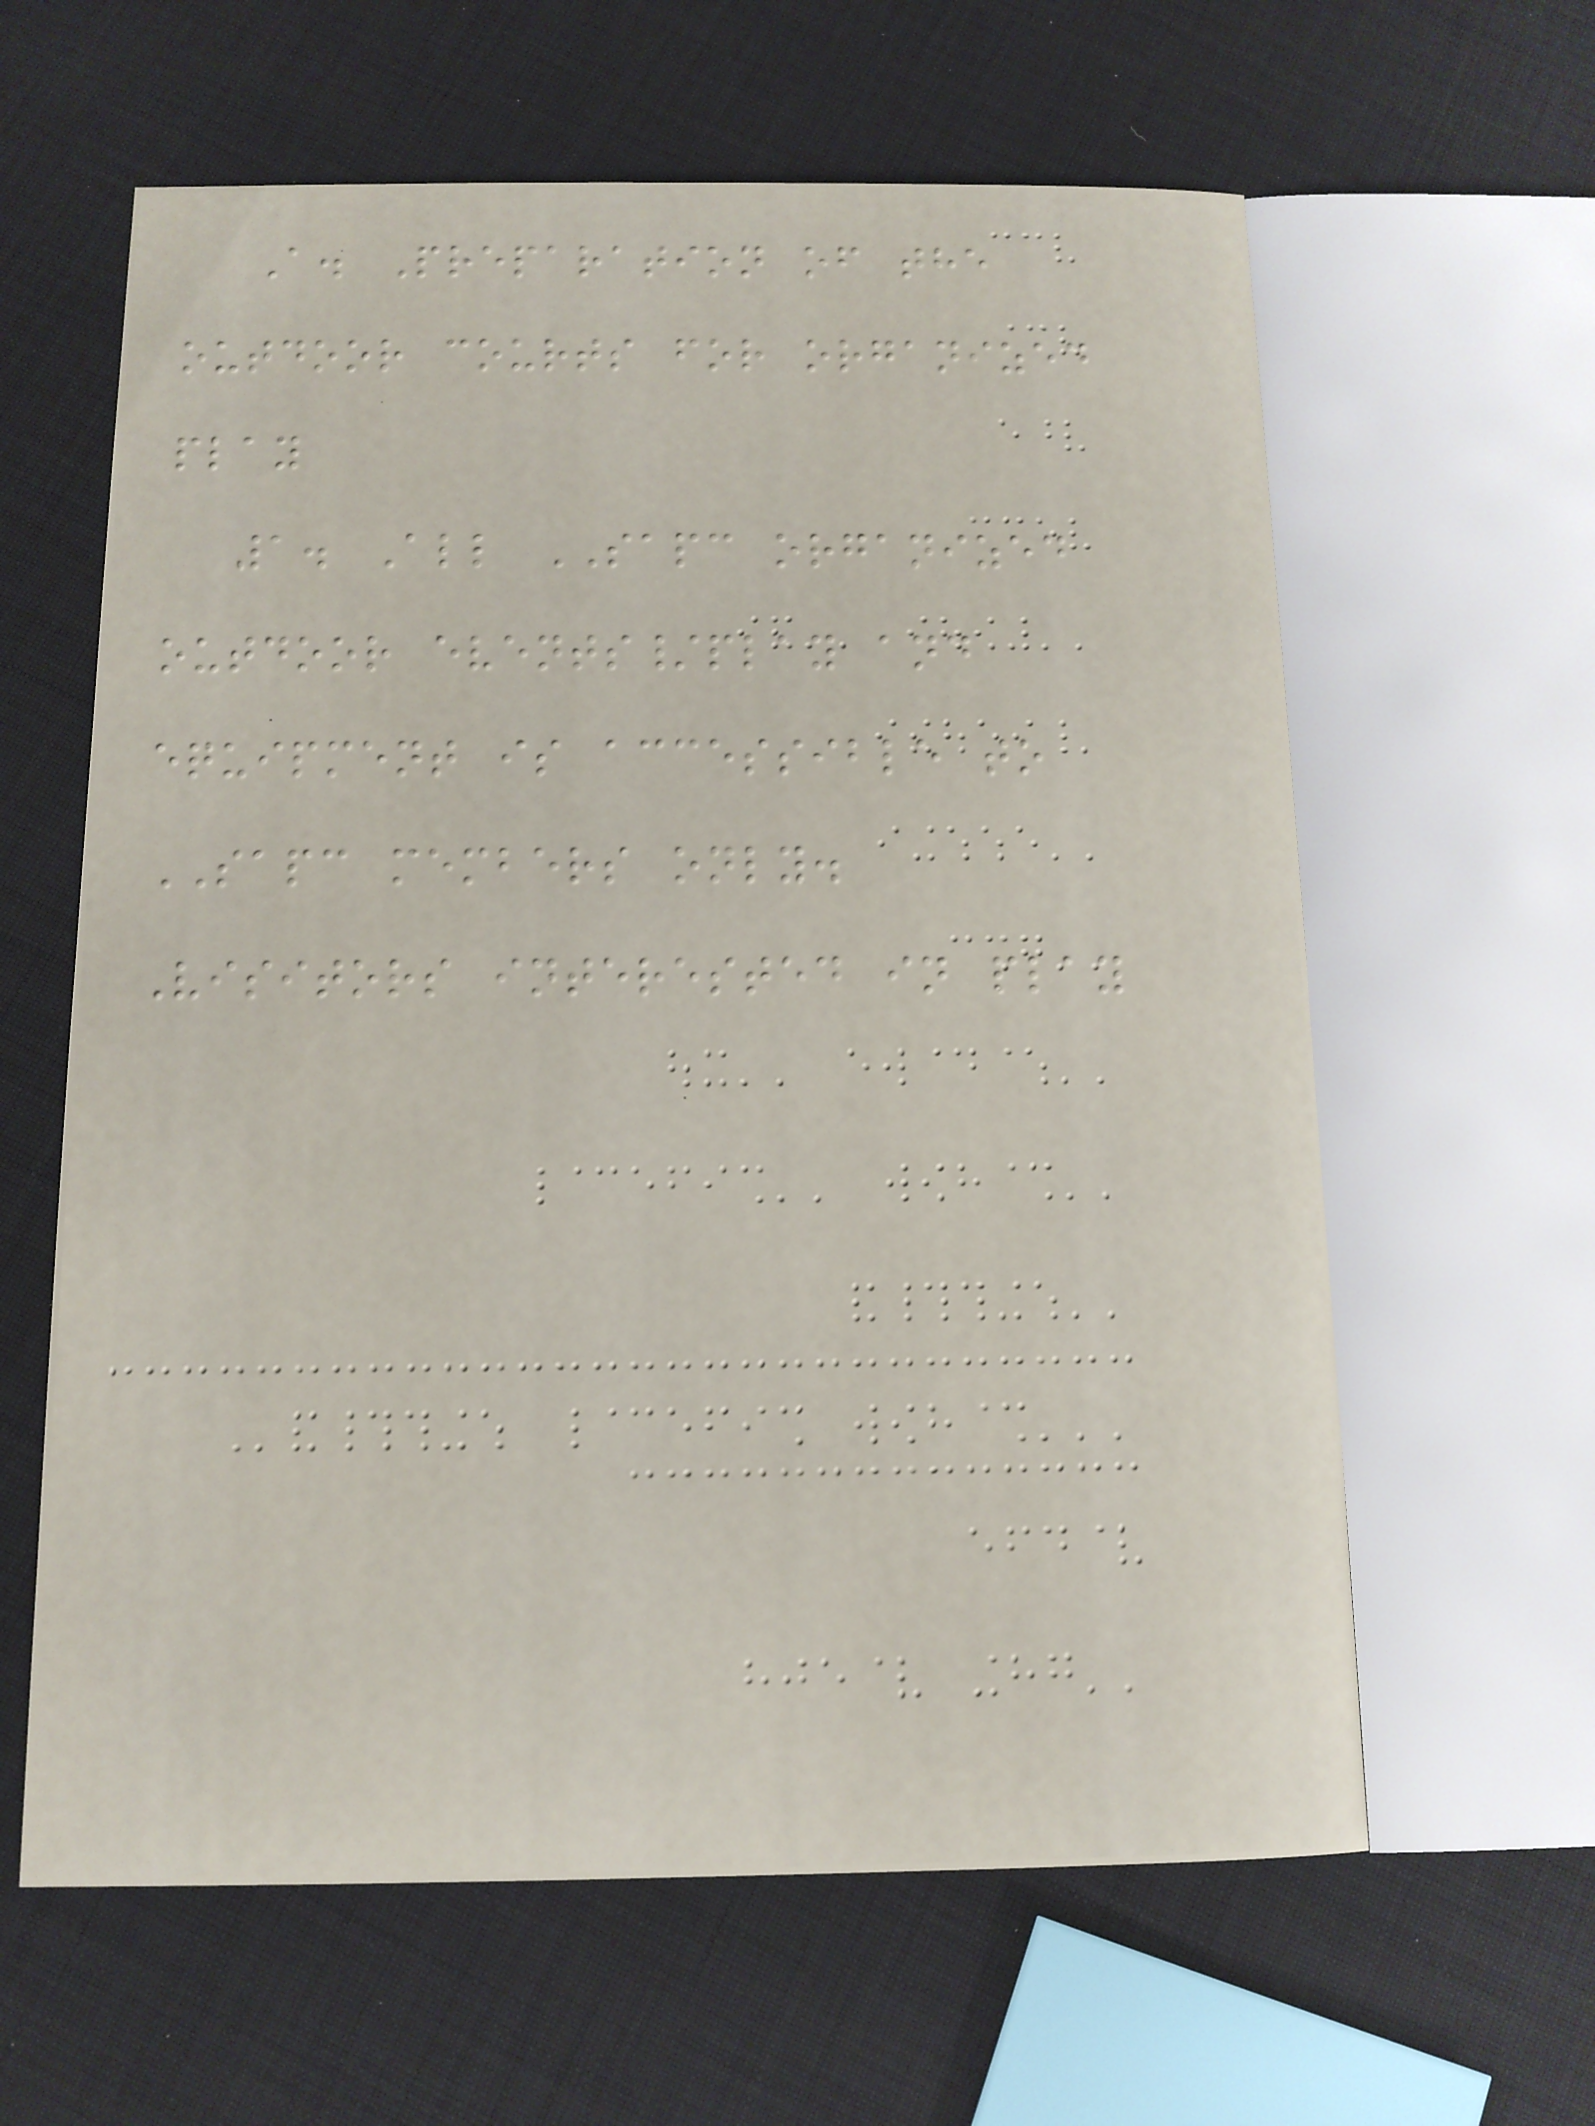A. Preparation of the
outdoor courts for organized
play
1. All SAPC organized
outdoor events/play and
equipment is accessible to
SAPC members only.
Visitors interested in play
